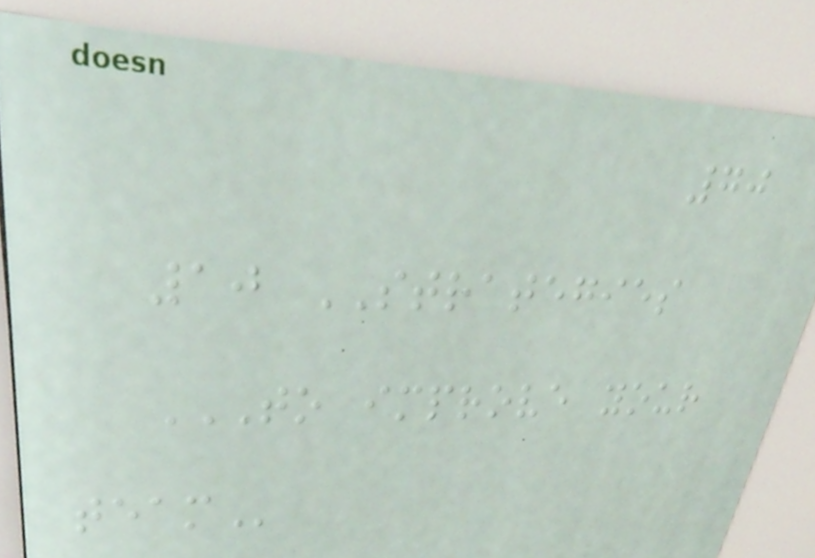70
10 STRATEGIES
TO IMPROVE YOUR
TEAM
